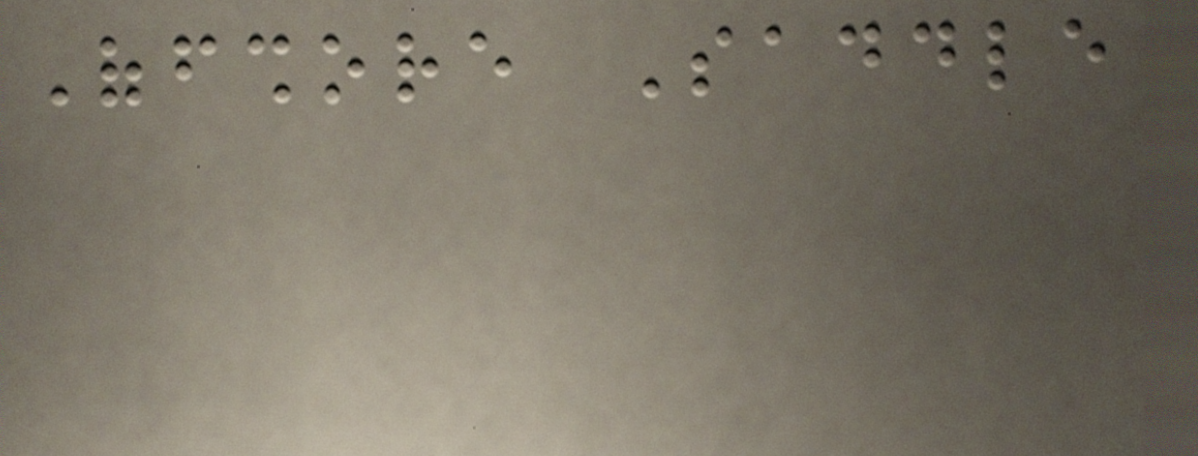Offshore Saddle
